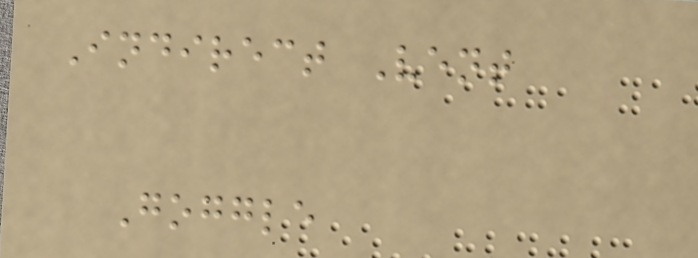Indirect Vent
Goggle
